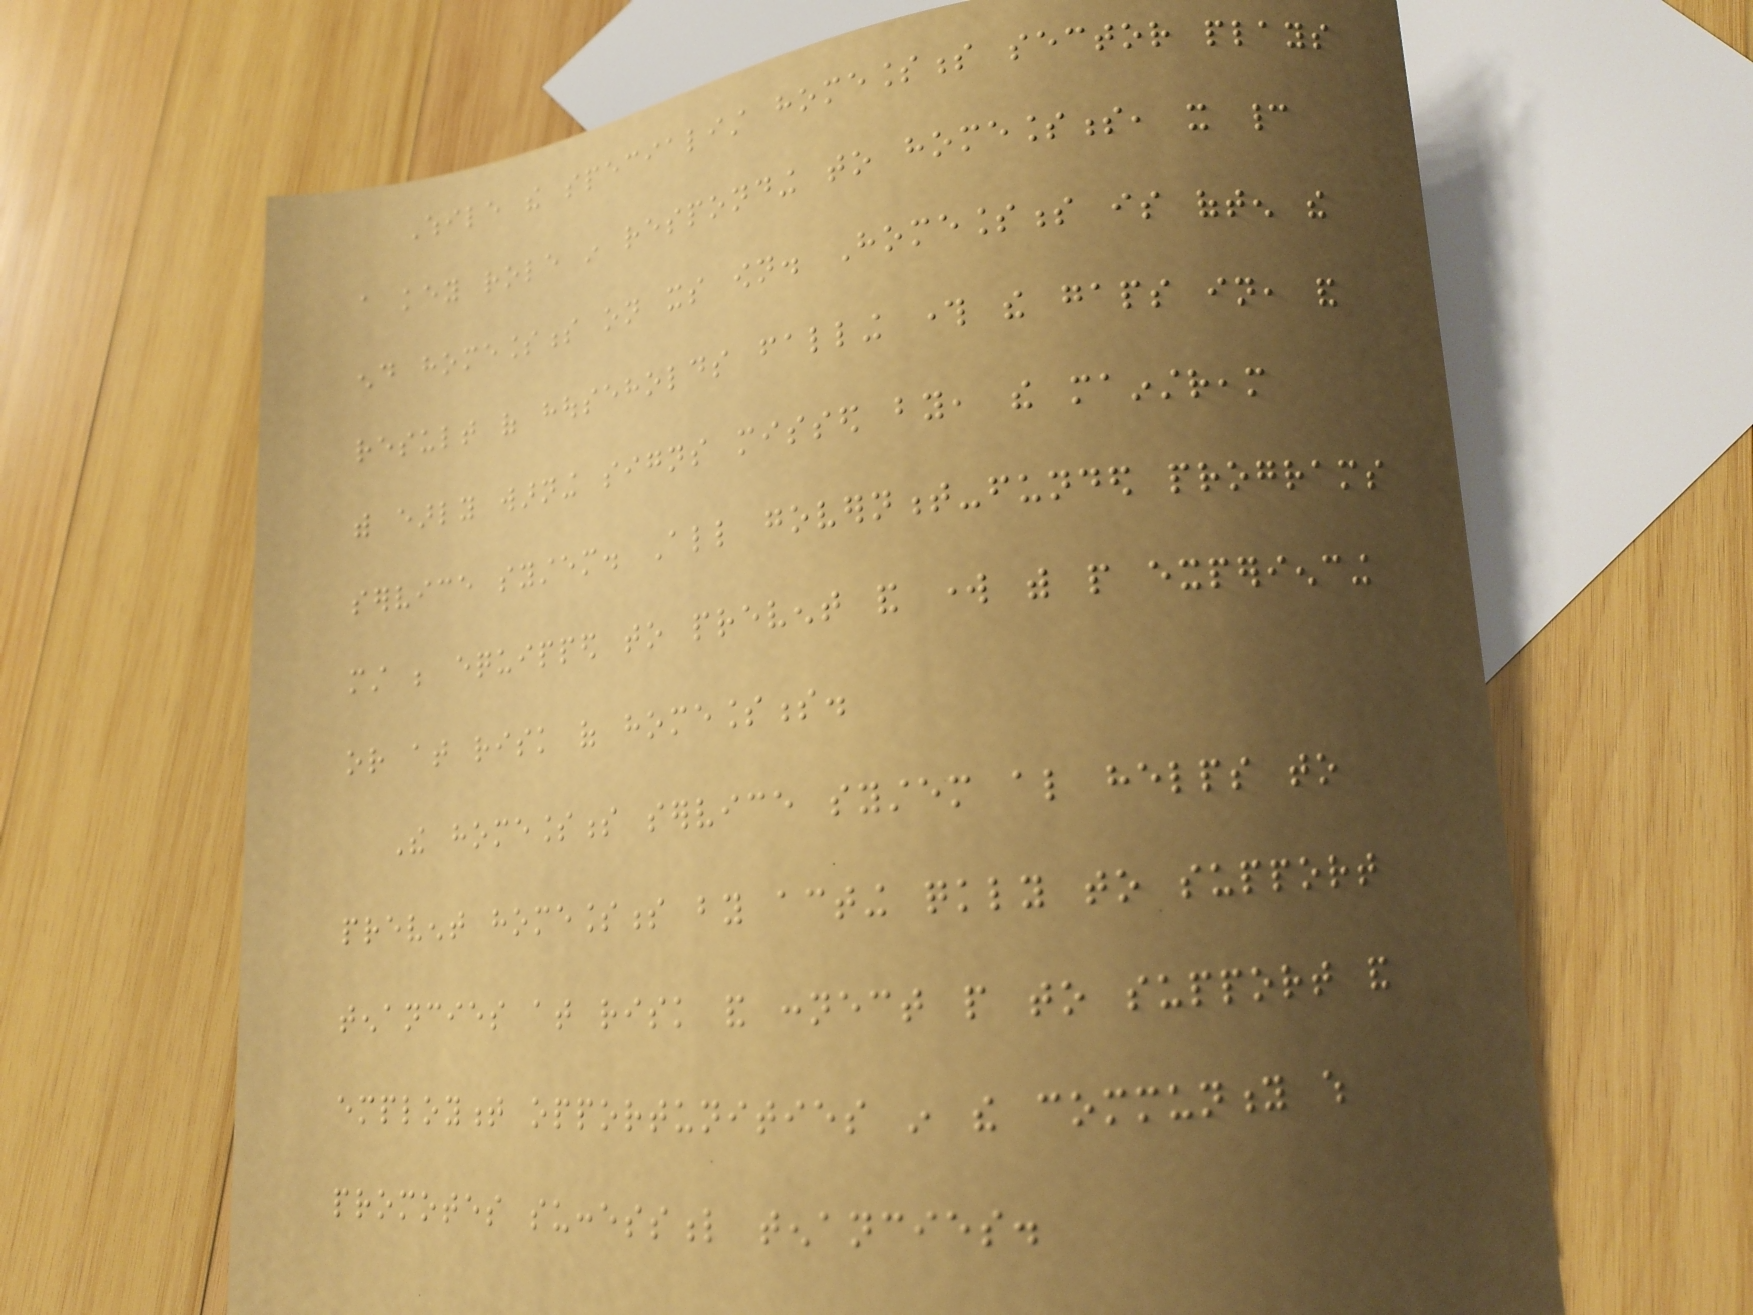While the specialist homelessness sector plays
a key role in responding to homelessness, it cannot
end homelessness on its own. Homelessness is often the
result of households falling through the gaps in, and
with early warning signs missed by, the mainstream
service system. All government-funded programs
must be equipped to prevent and work with people experiencing
or at risk of homelessness.
The homelessness service system also helps to
prevent homelessness by acting quickly to support
tenancies at risk and connect people to support and
employment opportunities in the community which
promotes successful tenancies.
